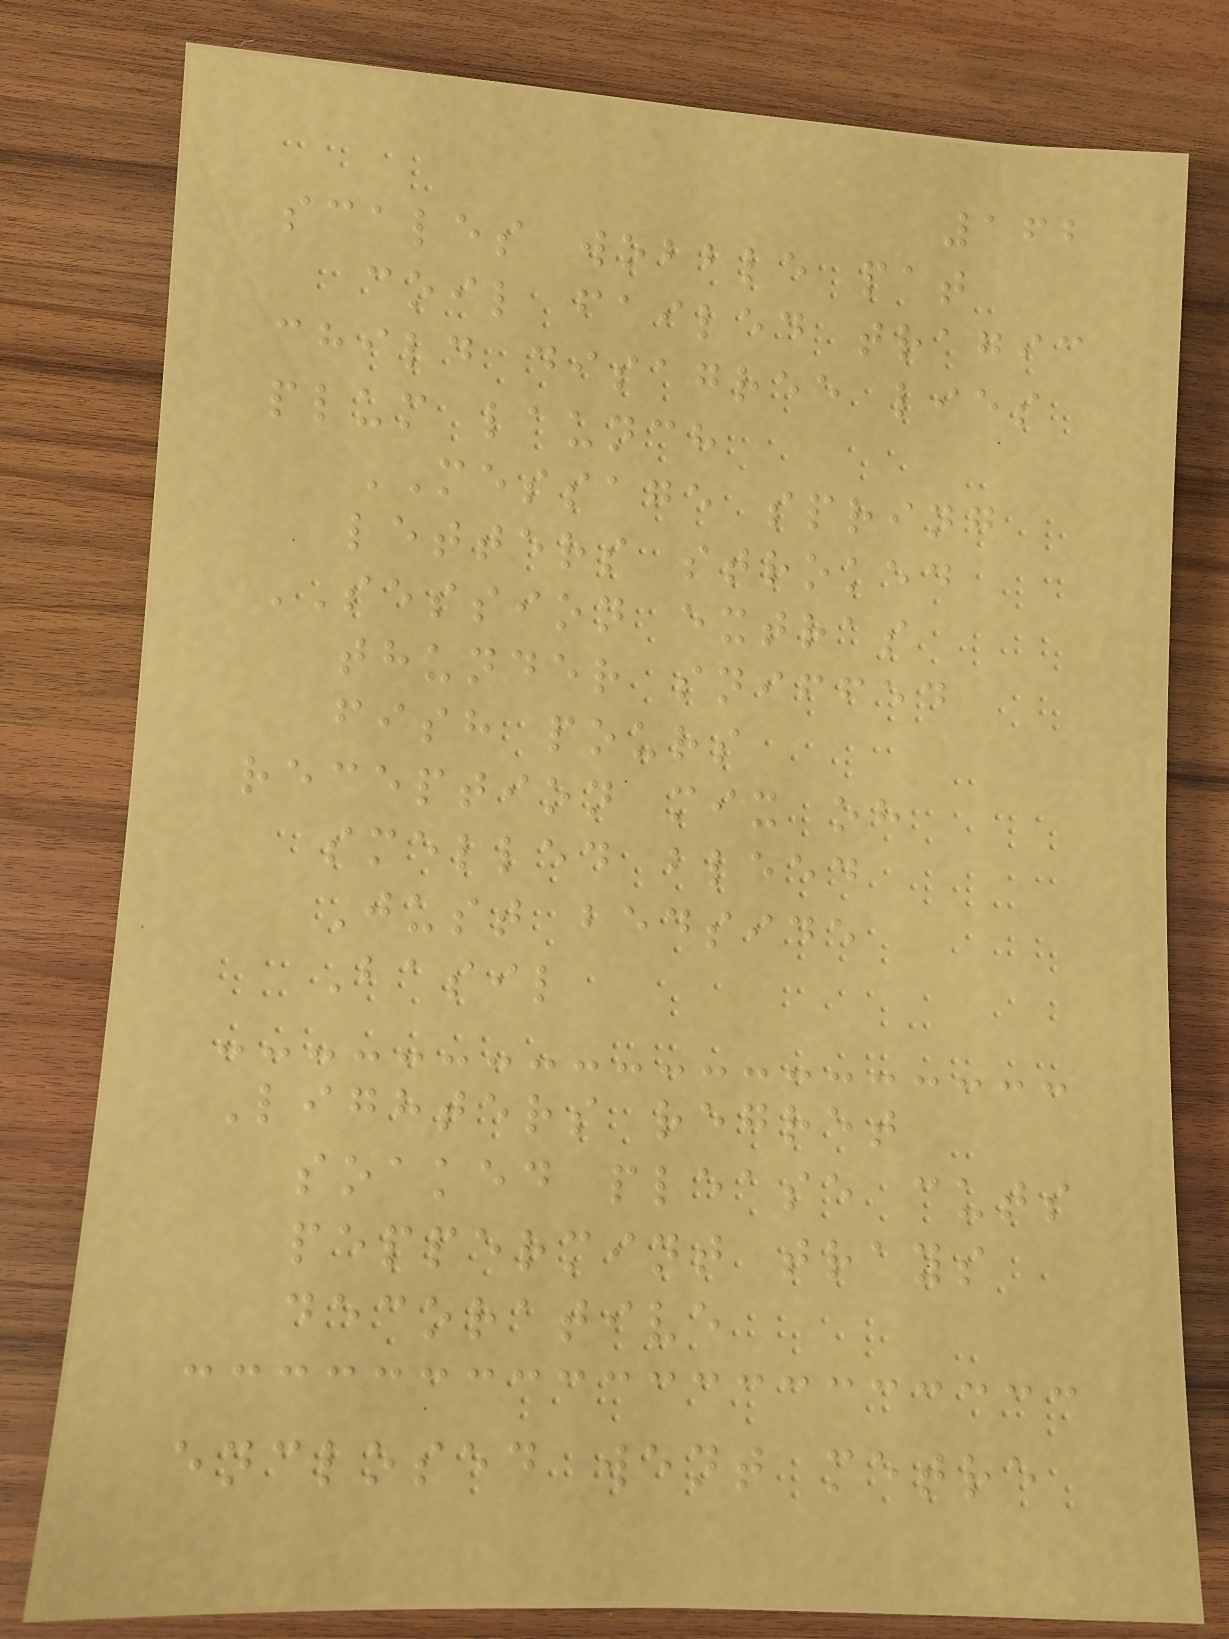162
scales wobble pat
coil failed tragic
child disagree lies
plum launch
MESSAGE spring
letters stroked
SESSION extras
thunder sniffed
fish pours
reception mix oh
smelled bleed
Just bedside
Basil
Lighters regret
soaked please cuts
peppermint trays
decorative
enclosed went metre
